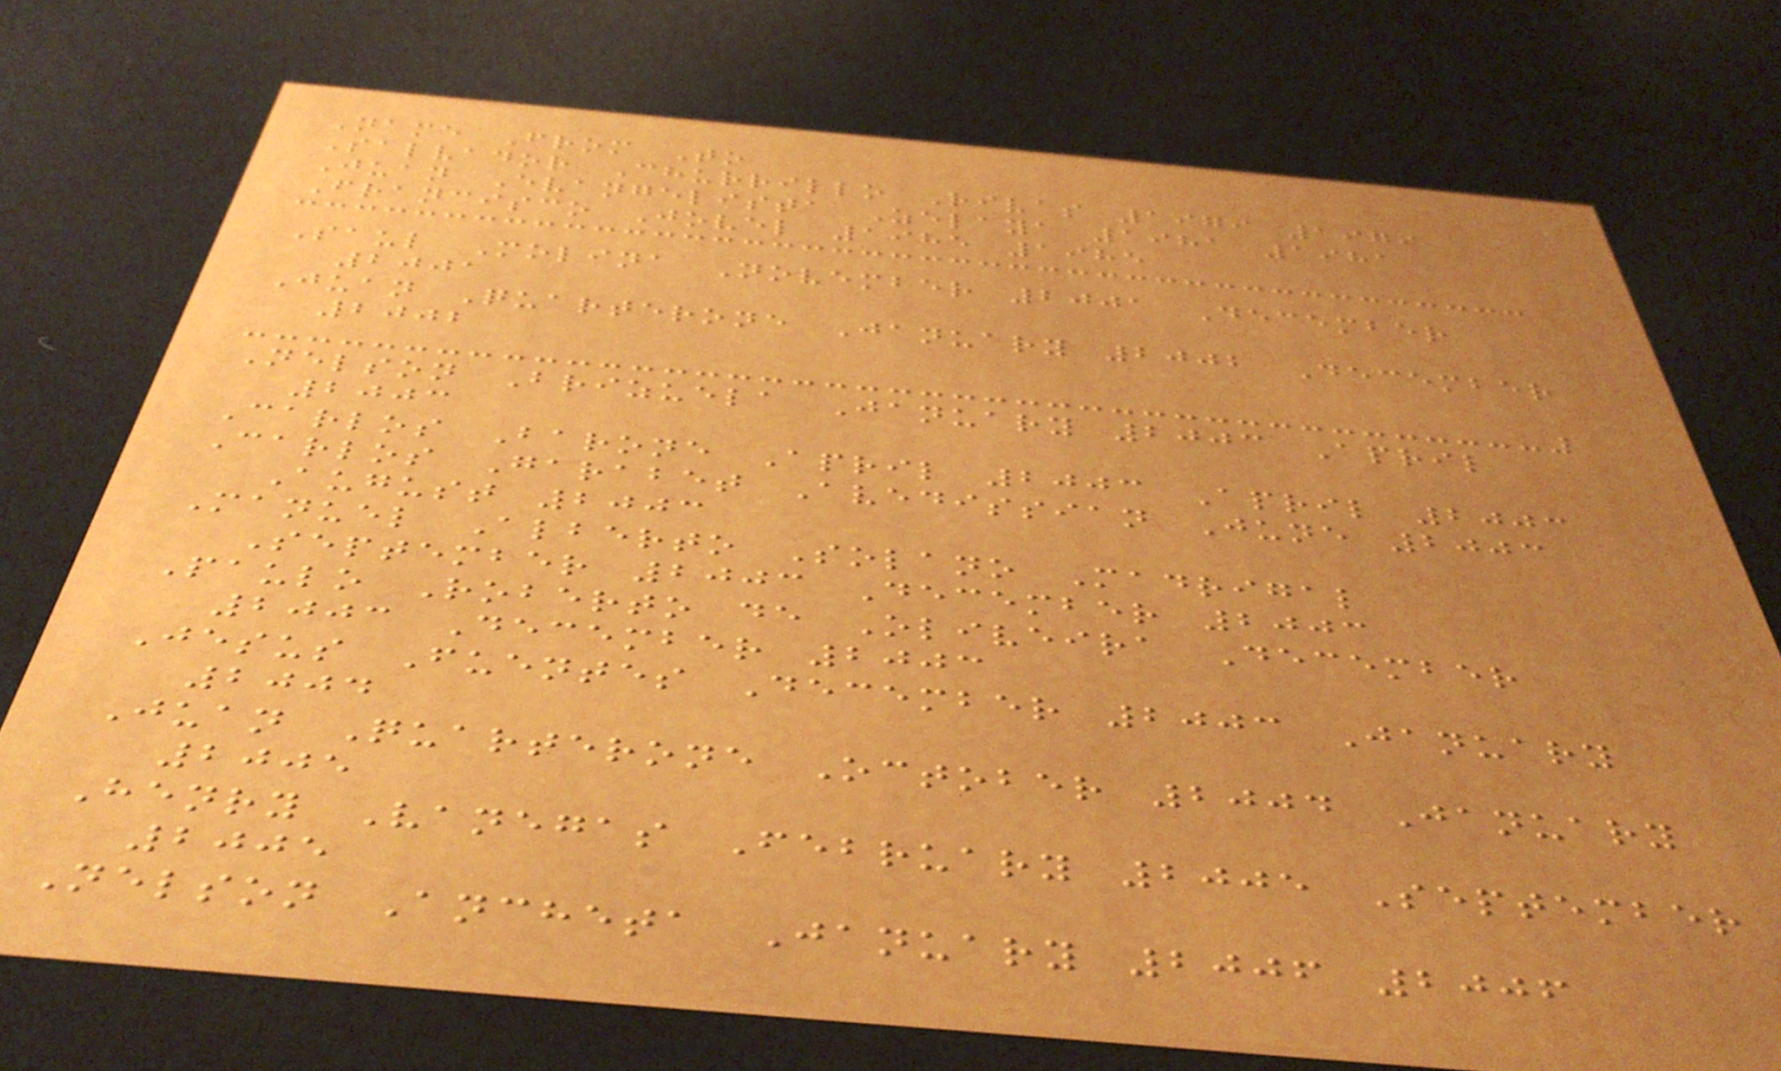Name From To
Salvador Churrillo Rivas 1979 1979
Juan Evangelista Zelaya 1981 1981
Francisco Jovel 1985 1985
Saul Molina November 2001 December
2001
Juan Quarterone January 2002 December
2002
Nelson Brizuela January 2003 April
2003
Carlos Barone April 2003 April 2003
Carlos Garabet Avedissian June 2003
August 2003
Manuel Alberto Solano Madrigal
September 2003 December 2003
Paulo Roberto de Oliveira December
2003 December 2003
Jesus Fuentes December 2003 January
2004
Juan Quarterone October 2004 January
2005
Henry Vanegas February 2005 September
2005
Nelson Ancheta January 2006 2006
